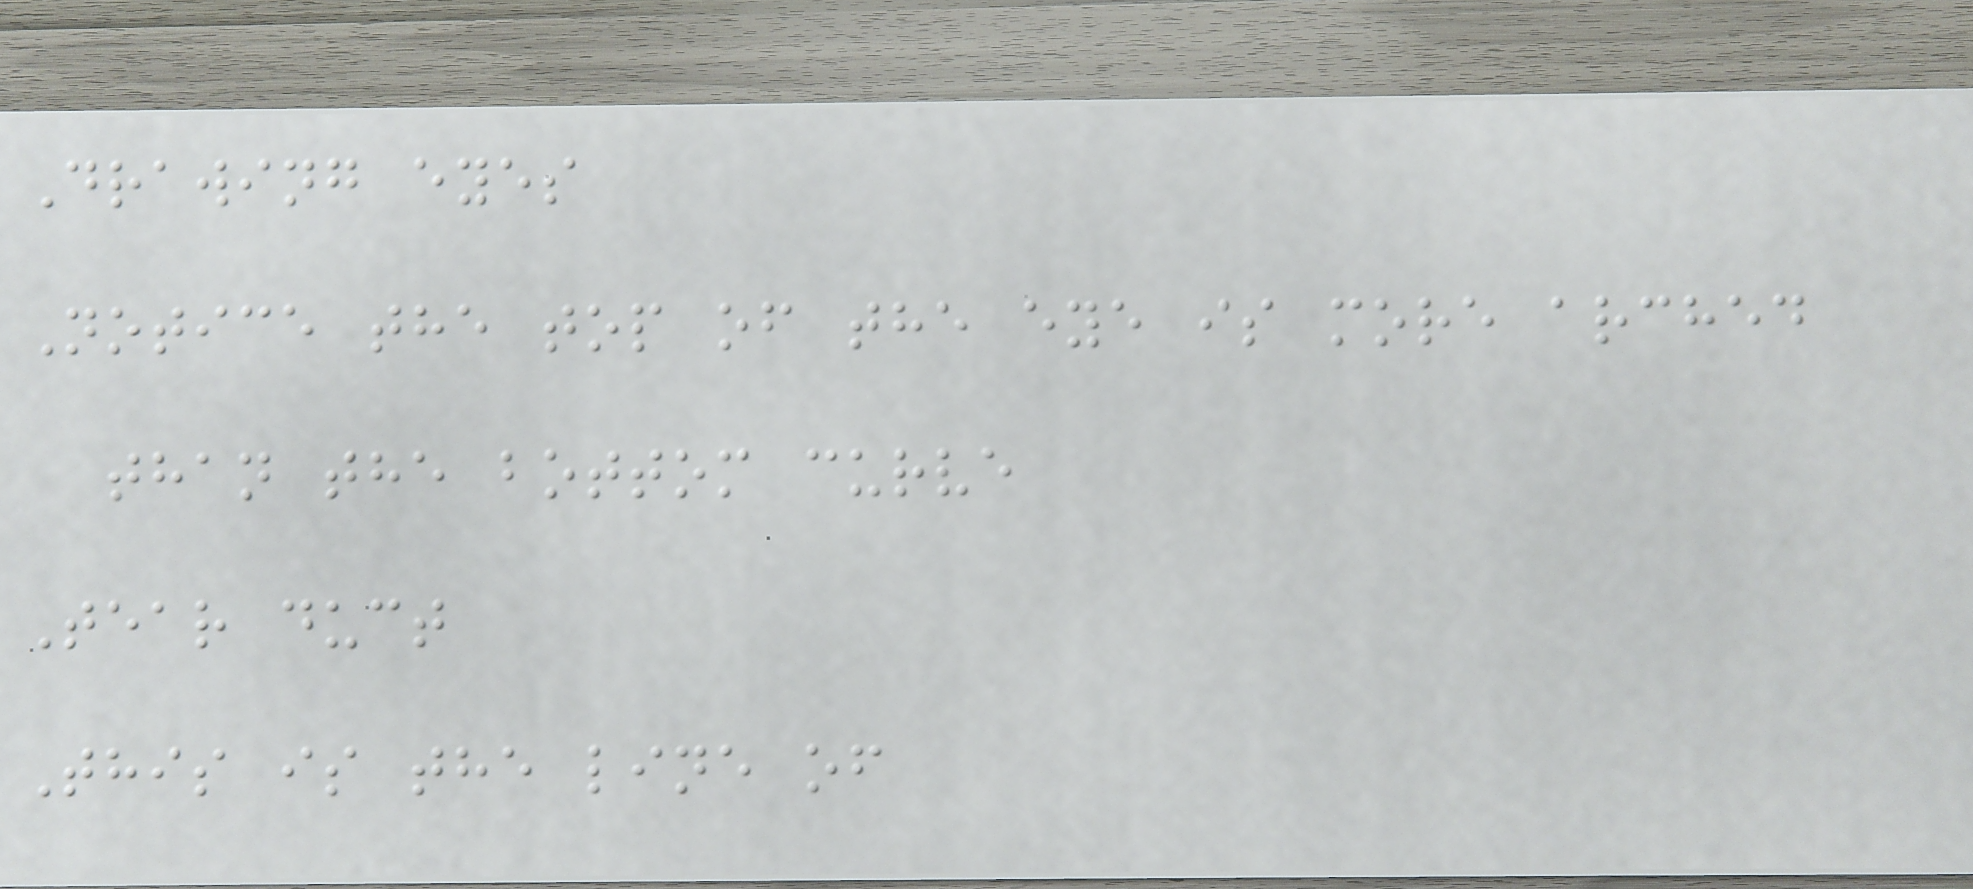Drawing eyes
Notice the top of the eye is more arched
than the bottom curve
Tear duct
This is the line of
